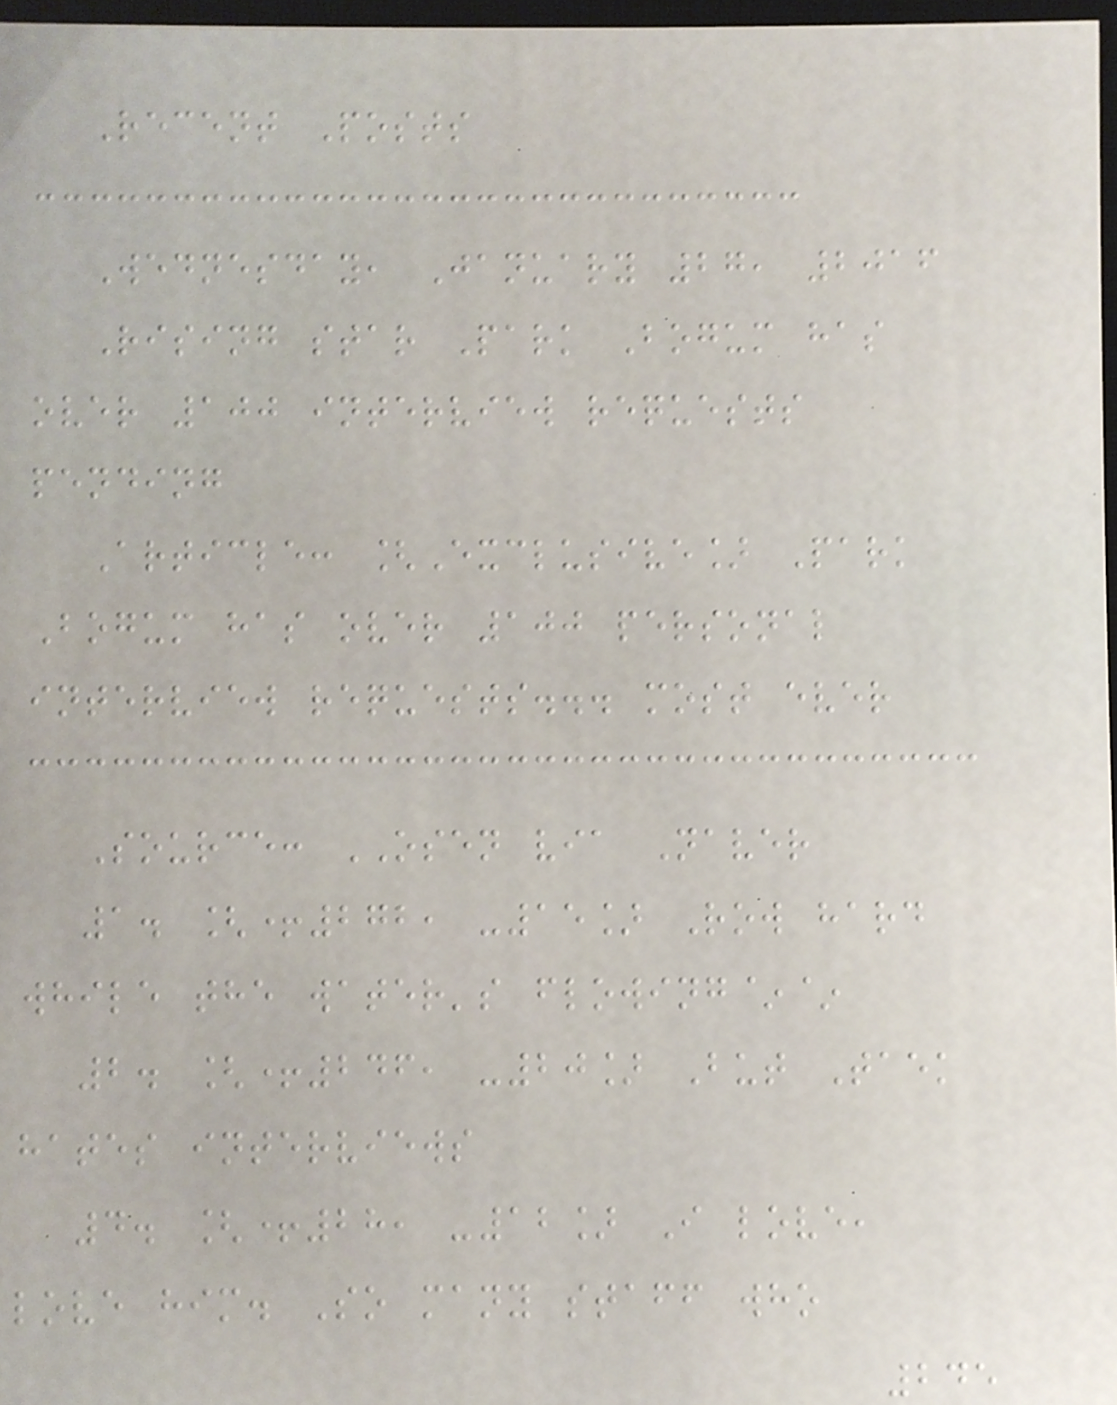Recent Posts
Wednesday, January 27, 2016
Rising star Park Bogum has
over 100 interview requests
pending
Article: [Exclusive] Park
Bogum has over 100 personal
interview requests... most ever
Source: OSEN via Naver
1. [+272, -15] Row hard
while the water's flowing~~
2. [+246, -20] But Taek
hates interviews
4. [+28, -12] I love,
love him. So many staff who
245
